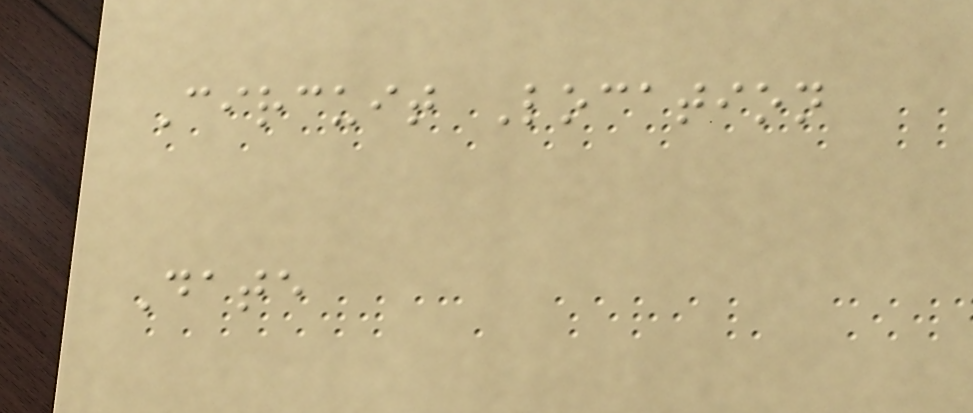Circuit Location
Date
